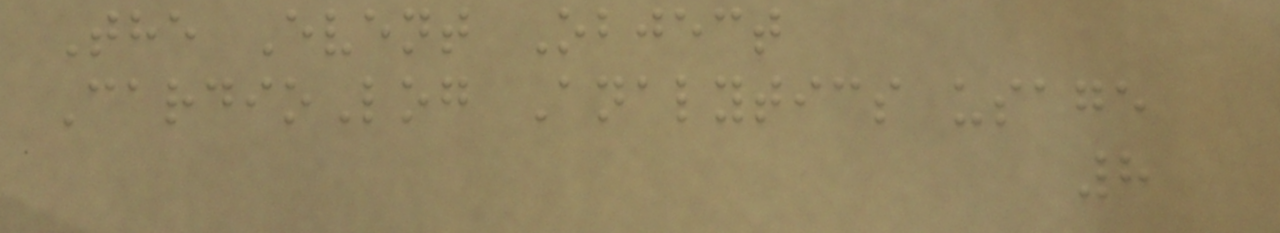The Event Object
CardioLog Analytics usage
8
